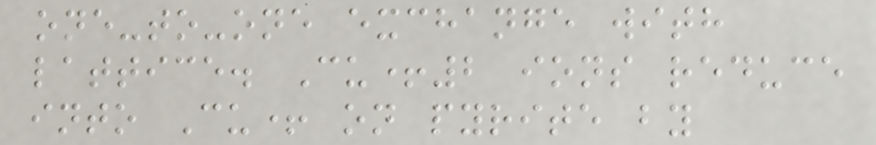one-to-one exchange with
lattice. Cu+2 ions reduce
into Cu+ on pyrite by
